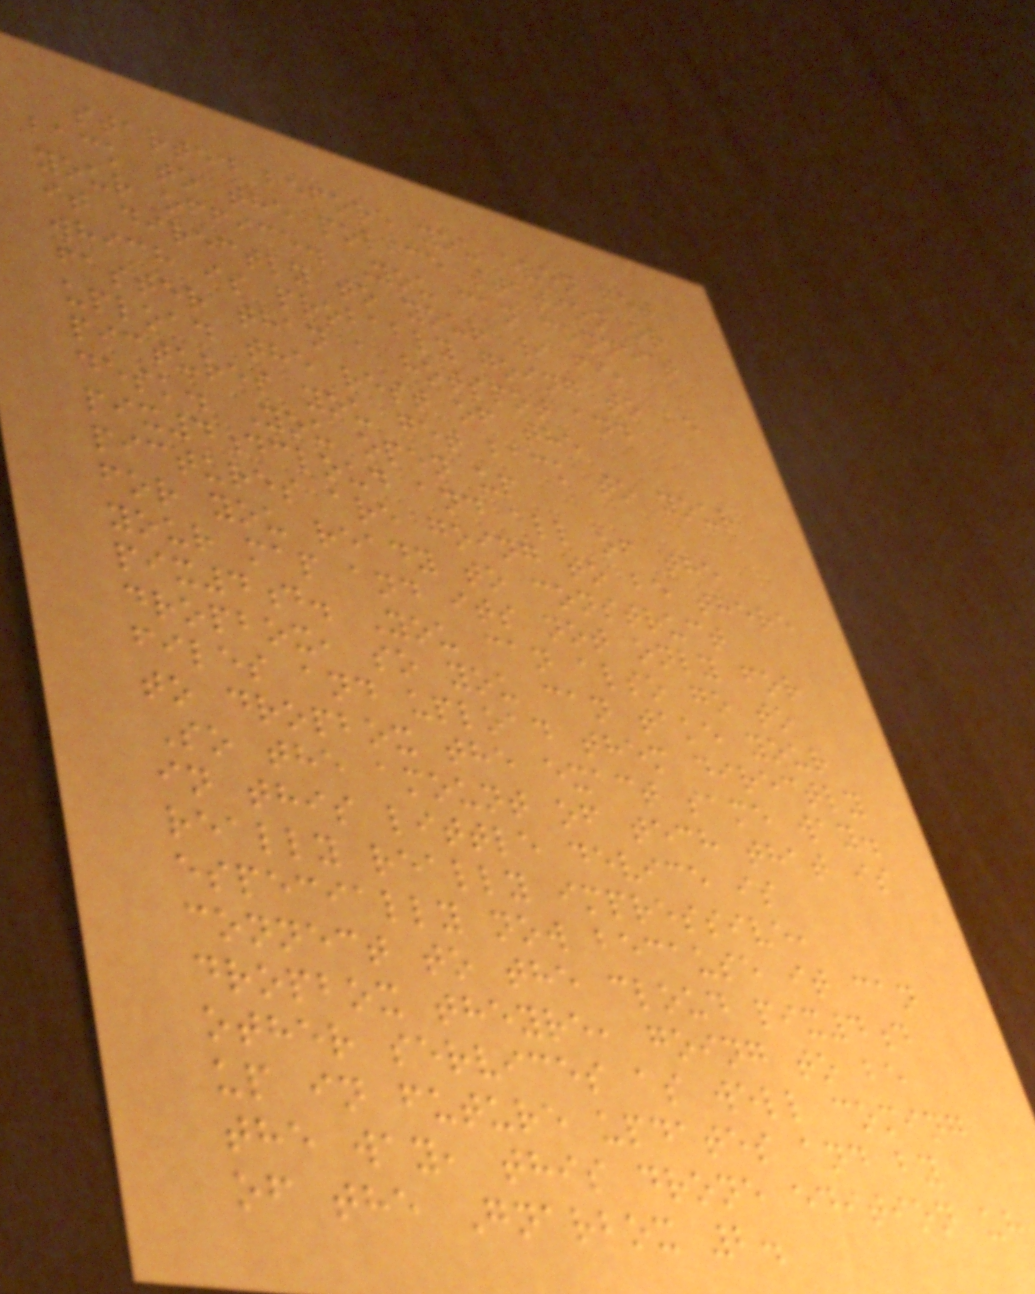started before you even get
back to the police station or
your office. You can connect
it directly to your wi fi,
which is probably going to be
faster than a hotspot and
upload the rest of the
pictures you get back to your
desk. You open up
pix4dcloud and all of the
pictures are going to be there
for you ready to construct
your map and its not only for
pix4d. You can also go to
dropbox, so you can take your
files and upload them directly
to dropbox the exact same way.
So the amount of tech that is
in this little device is
really really impressive,
especially now because it can
connect to the cloud pix4d
dropbox theyre, going to be
other services as well coming
up in future updates and by
the way, this drone edition uh
of the Gnarbox 2.
